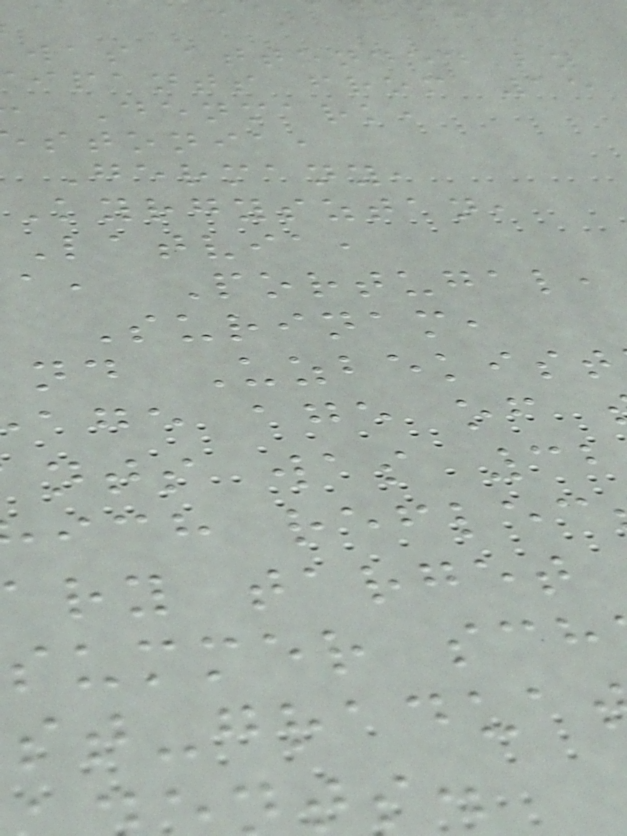was attended by
ipants from 15
Denmark,
stonia,
Germany,
Kyrgysztan,
Latvia,
a, Portugal,
Surinam,
nd Uzbekist
age age of
nts was 32
ich reflec
ry target
summer sch
